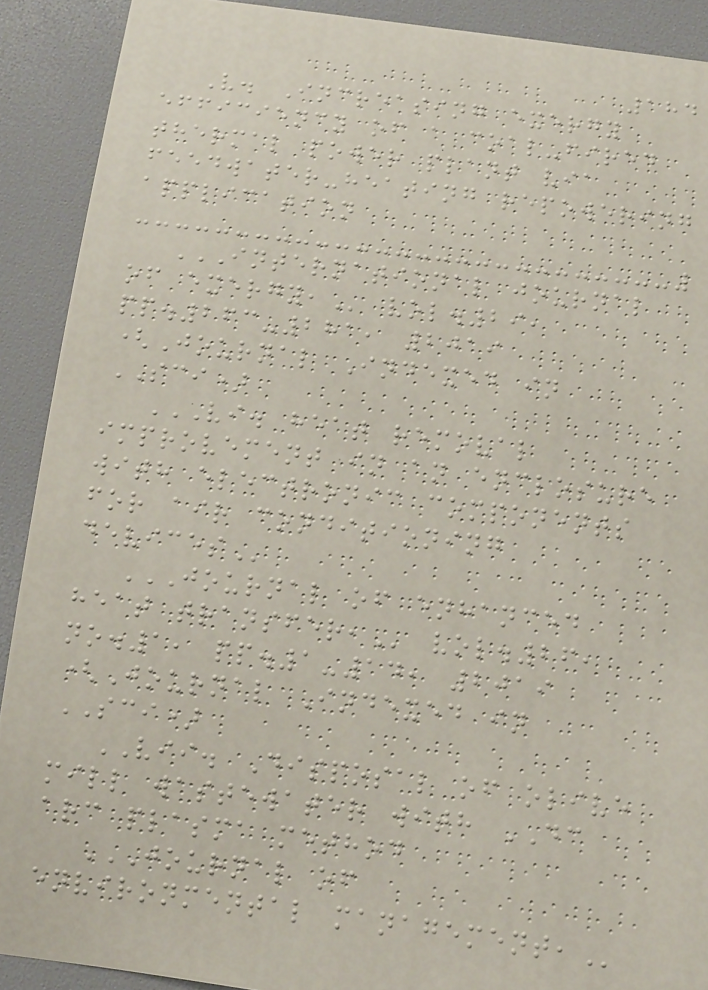184
V. Increasing exergy
efficiency of a coal-fired
thermal power plant via
feedwater-heating repowering
application
INTERNATIONAL JOURNAL
OF EXERGY, vol.29,
pp.263-281, 2019
(Journal Indexed in
SCI)
VI. HEAT REMOVAL
IMPROVEMENT IN AN ENCLOSURE
WITH ELECTRONIC COMPONENTS
FOR AIR CONDITIONING
DEVICES
JOURNAL OF ENHANCED
HEAT TRANSFER, vol.26,
no.1, pp.1-14, 2019
(Journal Indexed in
SCI)
VII. Disposal of olive
mill wastewater with DC
arc plasma method
JOURNAL OF
ENVIRONMENTAL MANAGEMENT,
